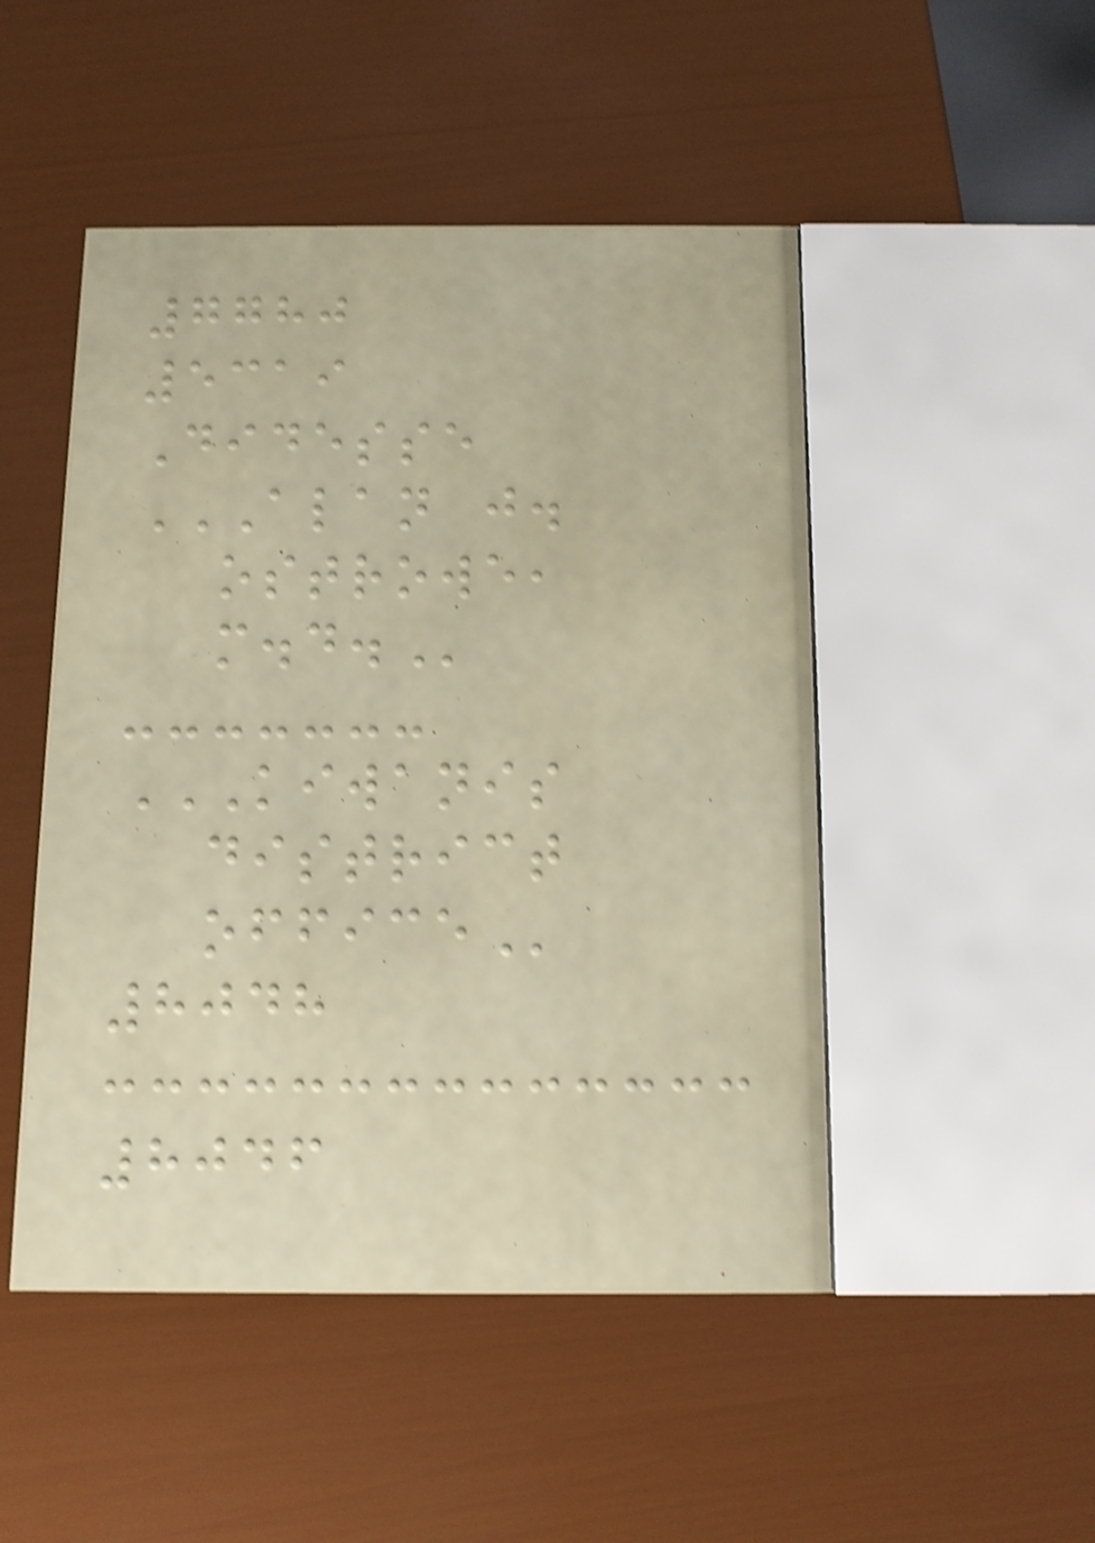7780
5319
Didesse
ALAN J.
OSTROWE,
M.D.
KIWANIS
DISTRICT
OFFICE
8048
8046
